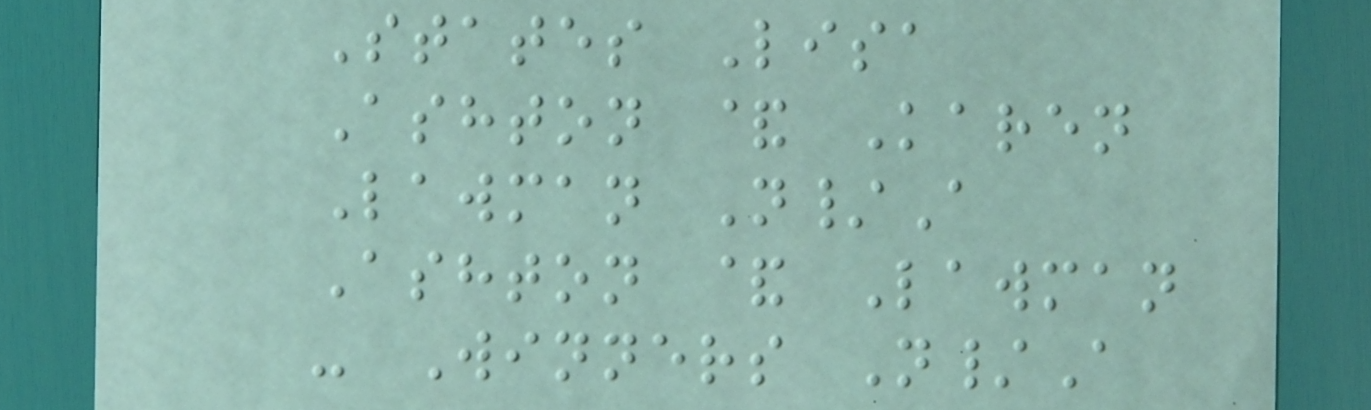States Lisa
Ashton & Karen
Lawman N/A
Ashton & Lawman
- Winners N/A
